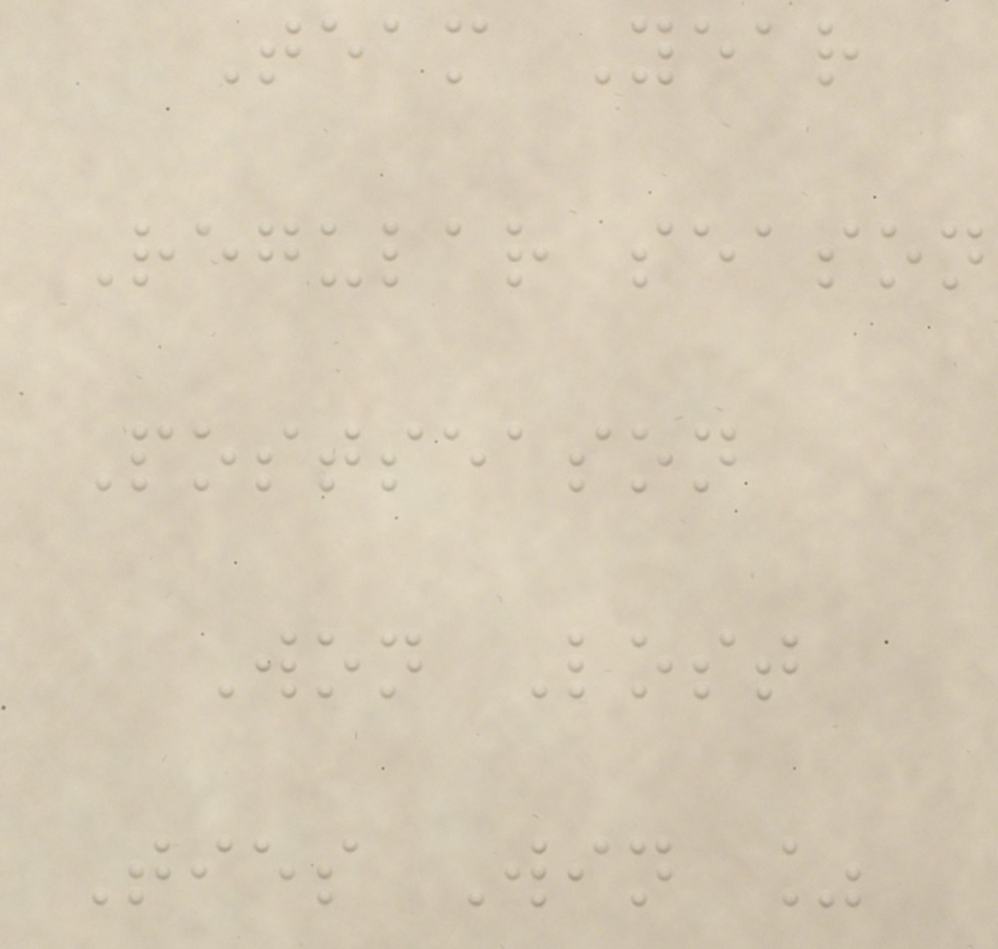Team Year
Regular season
Postseason
Won Lost
Ties Win %
